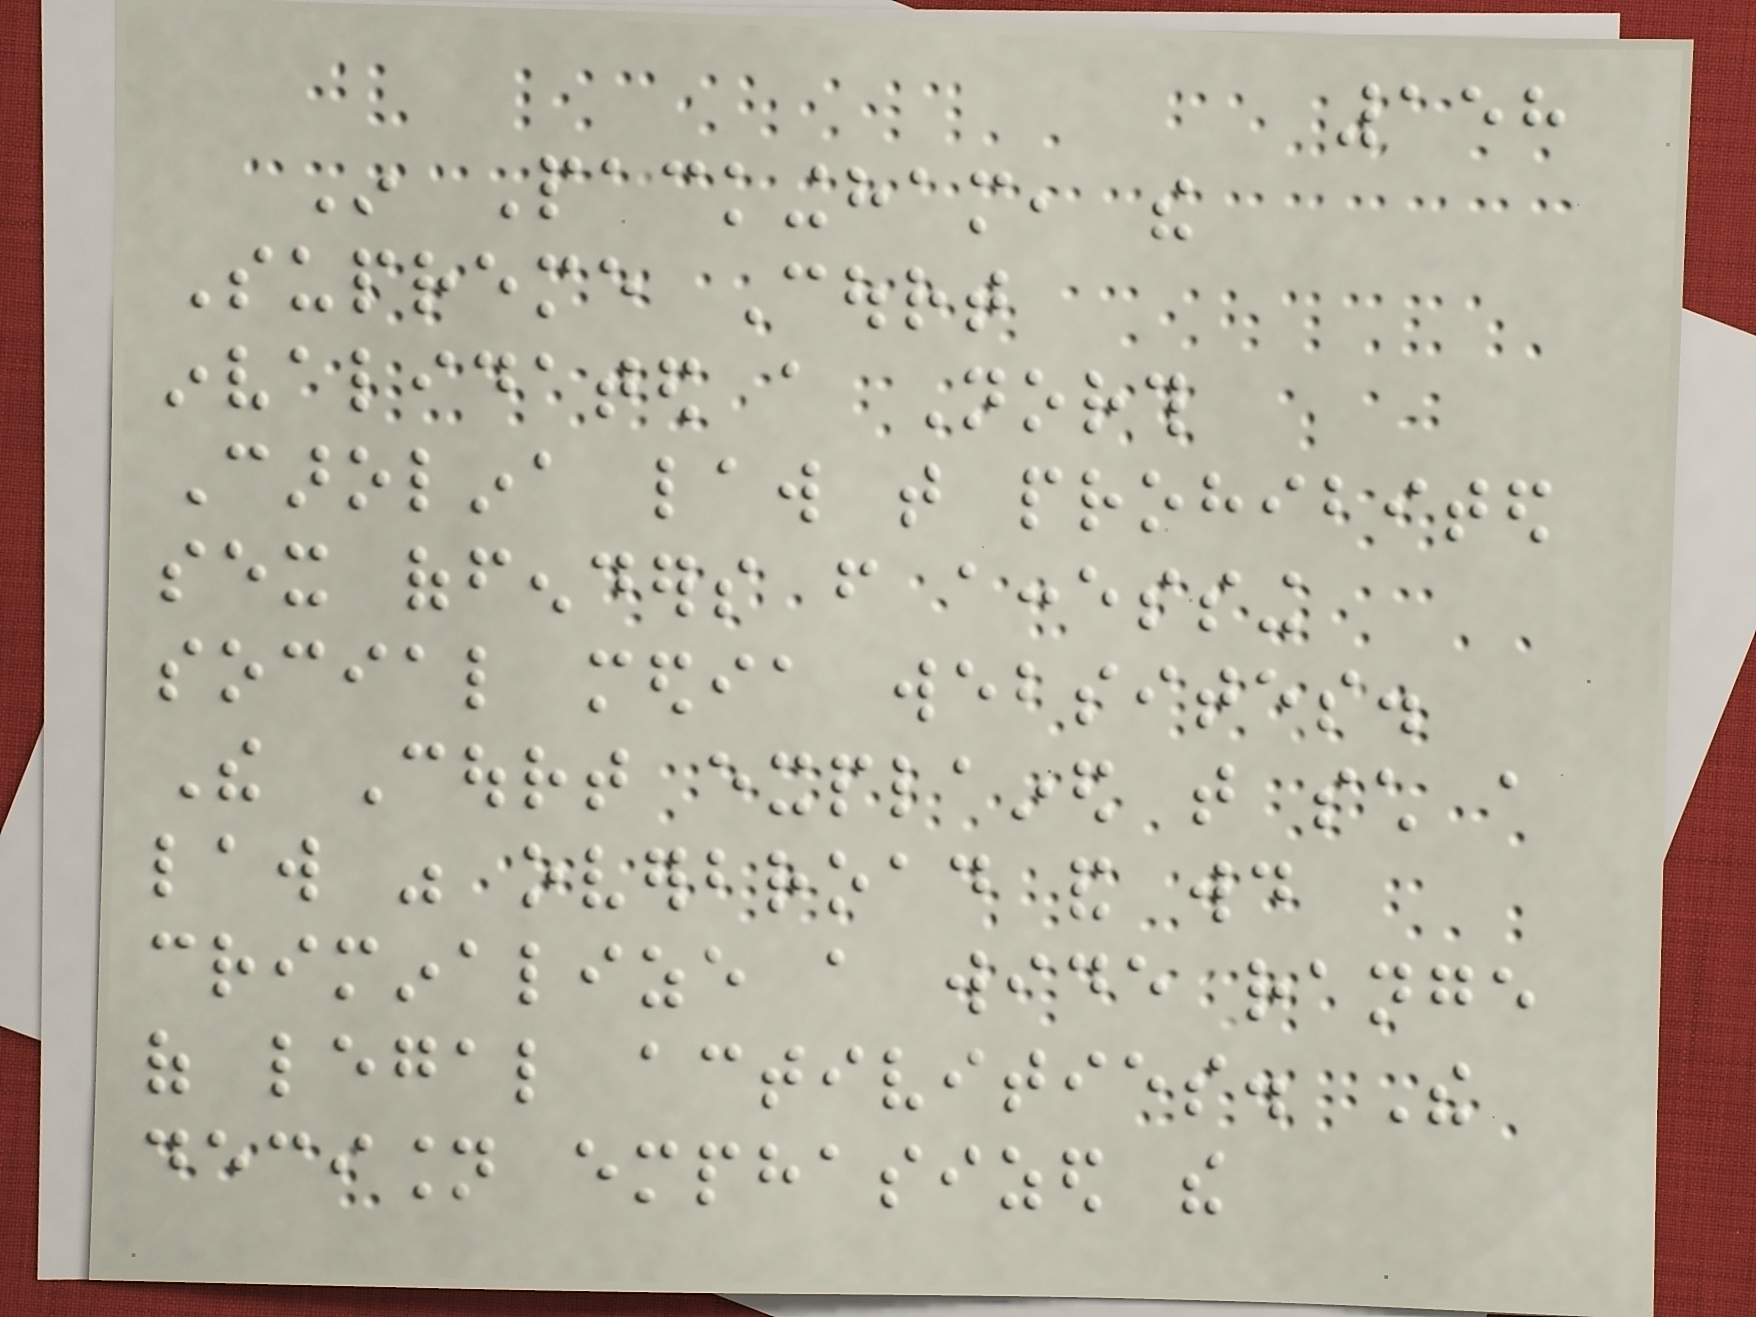158
In Packingham, the
Supreme Court
invalidated a North
Carolina law that prohibited
sex offenders from accessing
social media websites.
The Court explained that such a
law was overbroad and would
criminalize a wide range
of legal activities. The
decision emphasized the
